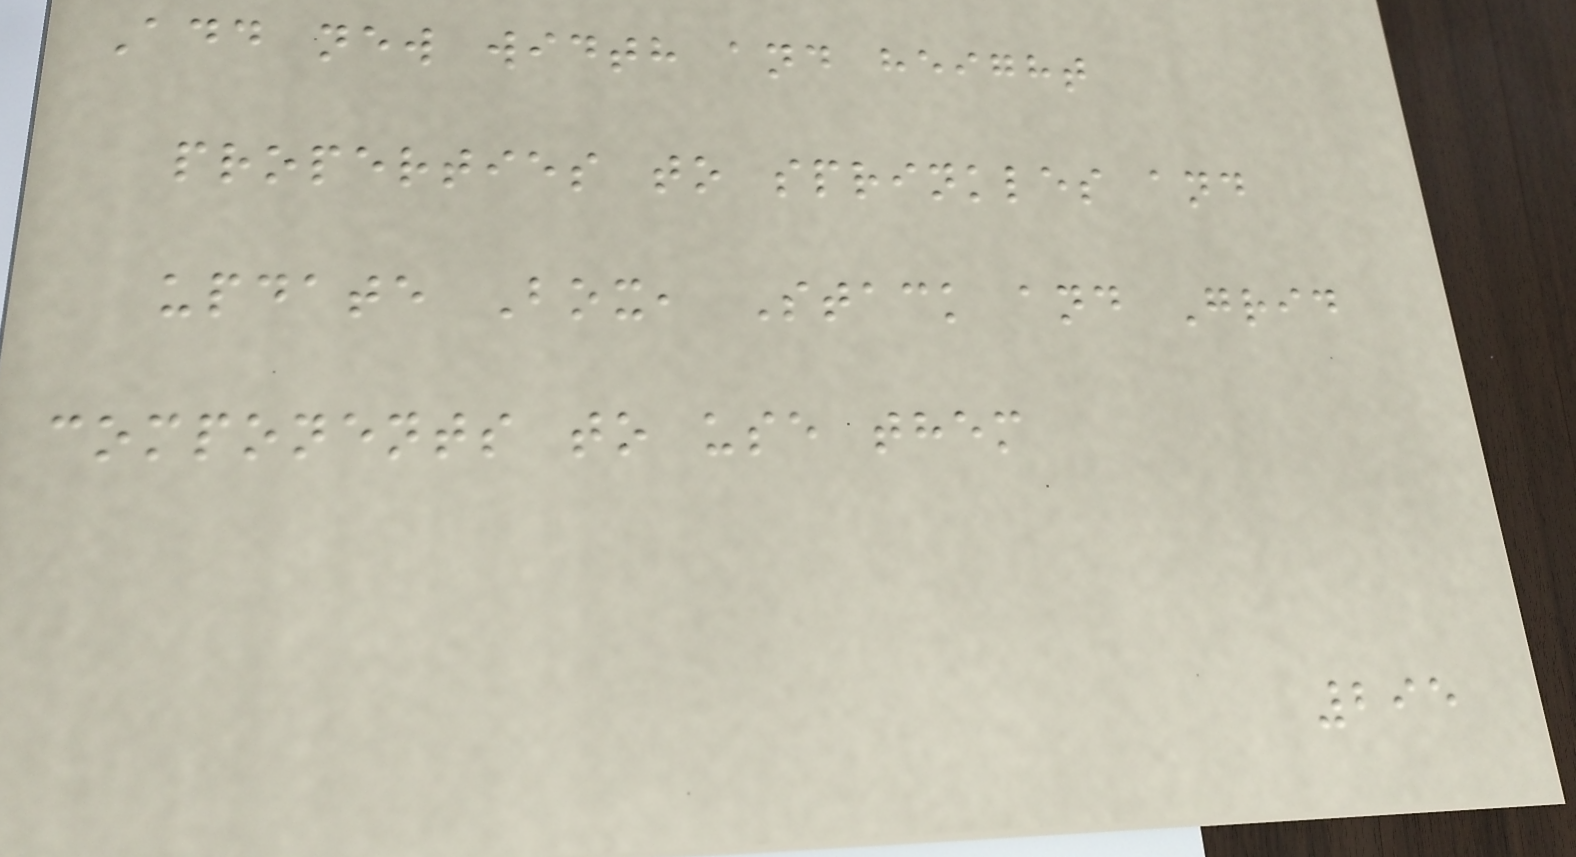Add new width and height
properties to sprinkles and
update Box, Stack and Grid
components to use them
295
